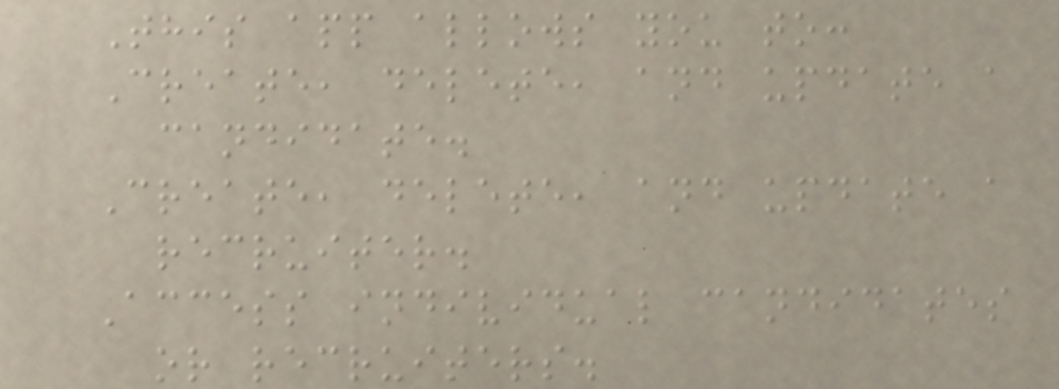This app allows you to:
Create, delete, and update a
candidate.
Create, delete, and update a
recruiter.
Access individual candidates
or recruiters.
